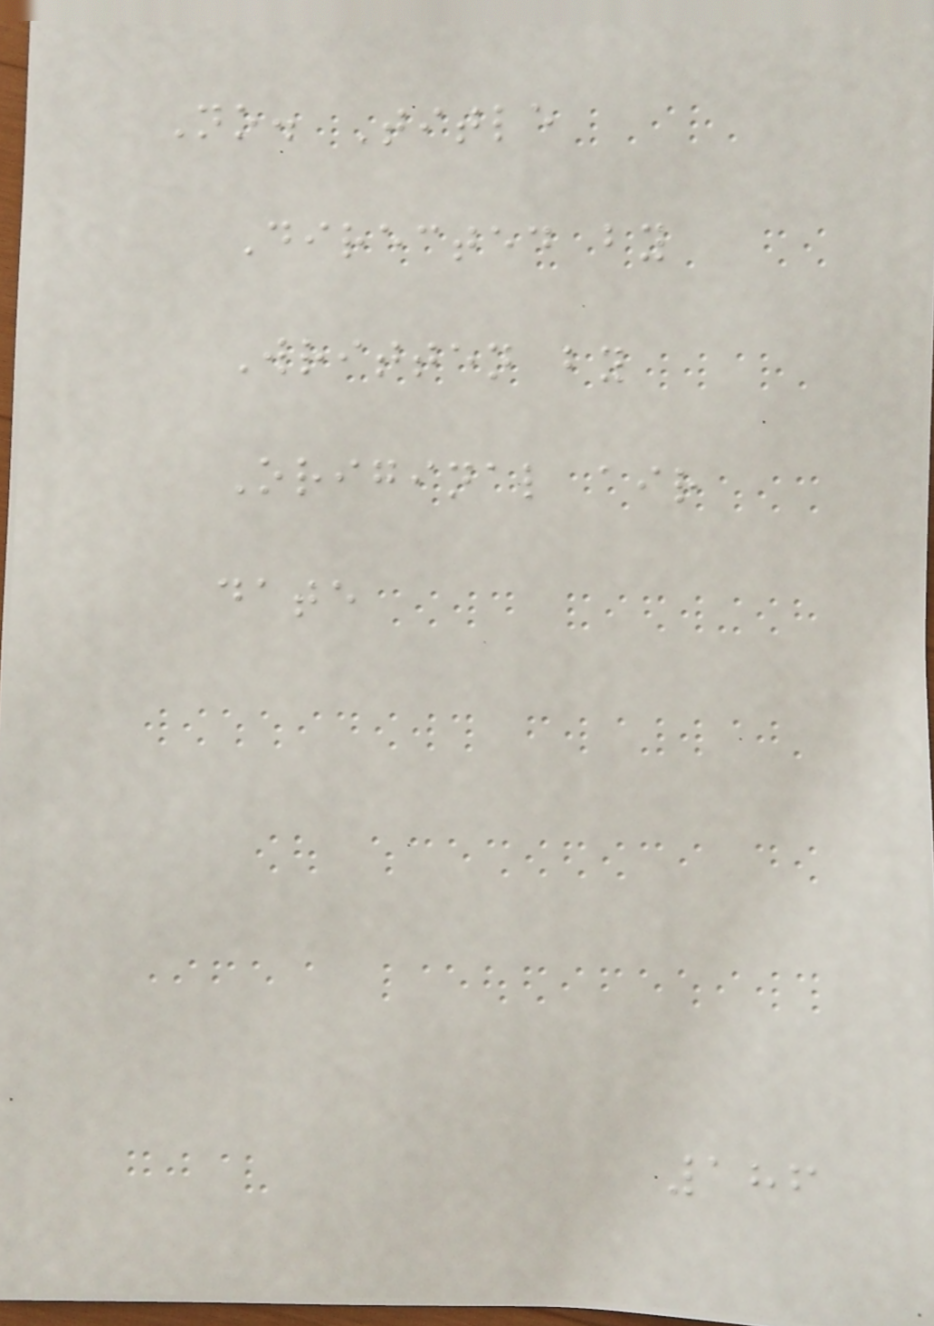No. Title
Directed by
Written by
Original air
date
186
